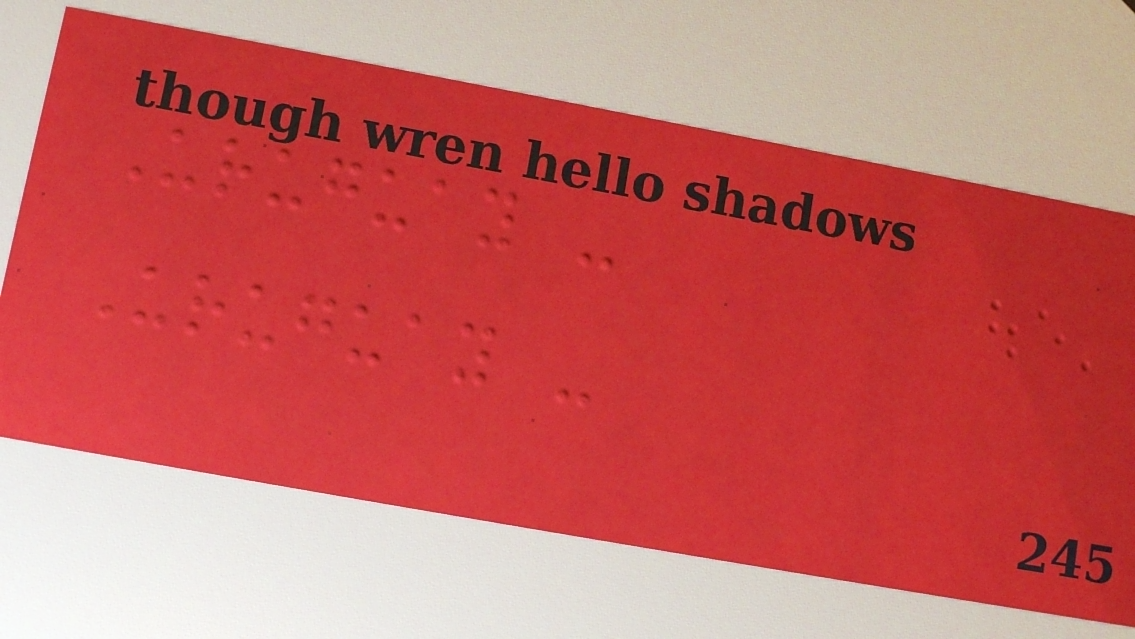Uruguay -
Uruguay -
